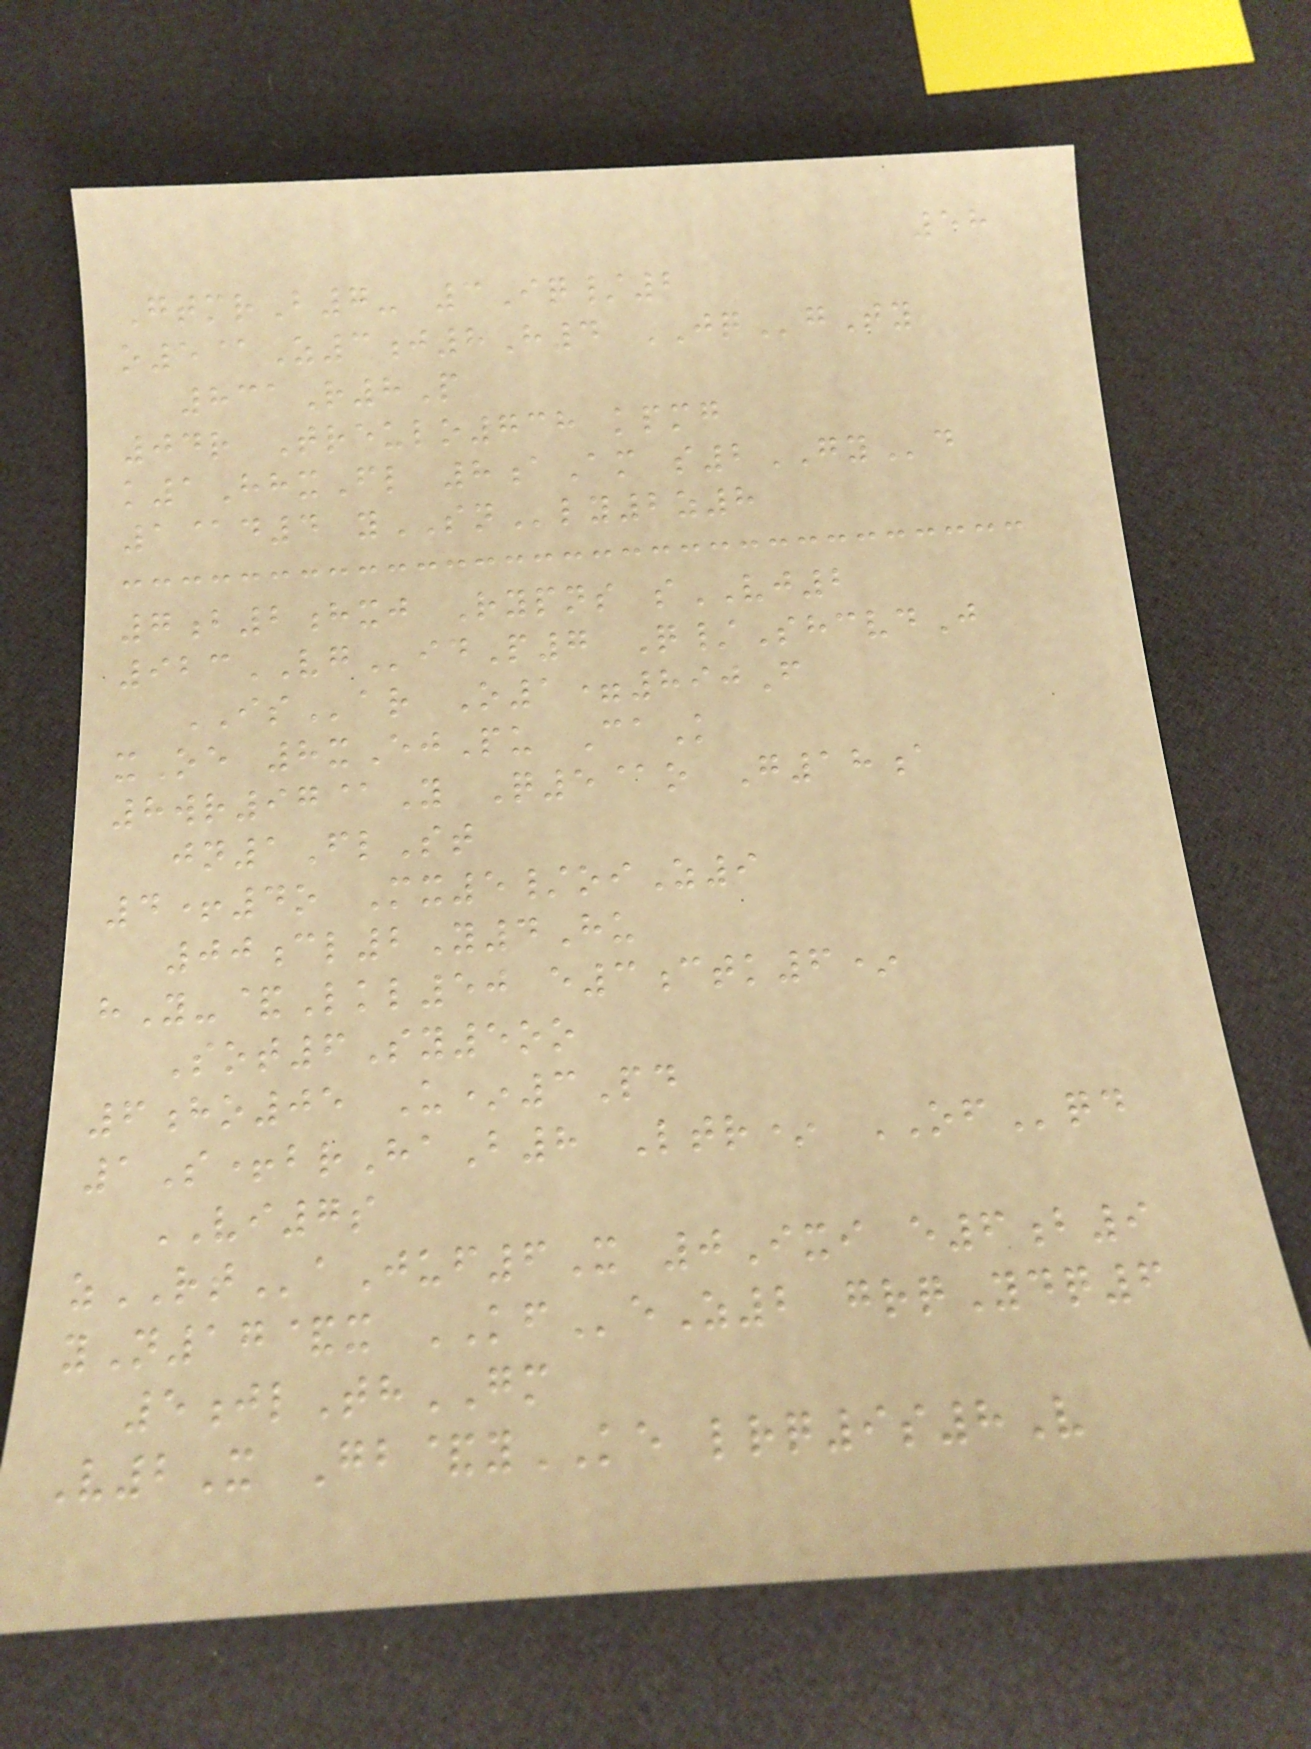58
GtmrB7- 3Iq/2
o5@Z3j8H4 JQgTy
831R8P
04r Treulo738 kpmg
k1HhxFl 8aAm s2GYd
1@d4 ySNly2z8
7b2hxj Rypns sVJ2
923VGidP7 Q/ShcvdJ
ISar O1=890F
xOe 8xEjPu CaK
8wr97@Y Q5@o G18a
jn1FlSt
4+4o Mx5/oiZ9
00cl2Y4Hu
hY-&Lkl50 e3ctk6*
Sot6Sy5oo
6ho05 U*3Pd
1S+brHaB8 Ltr* OFqd
VI7s
zRTaJuf6X 0Ixi e6b9
yN17&x KFeZ2 grqYdq6
5jlThGM
V2X Gb&yKE lrq9s8V
